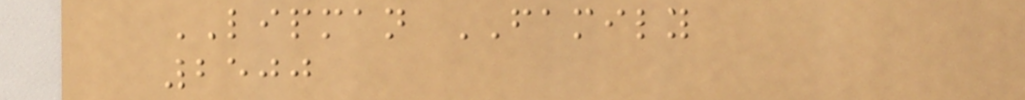LIPMAN FAMILY
2500
